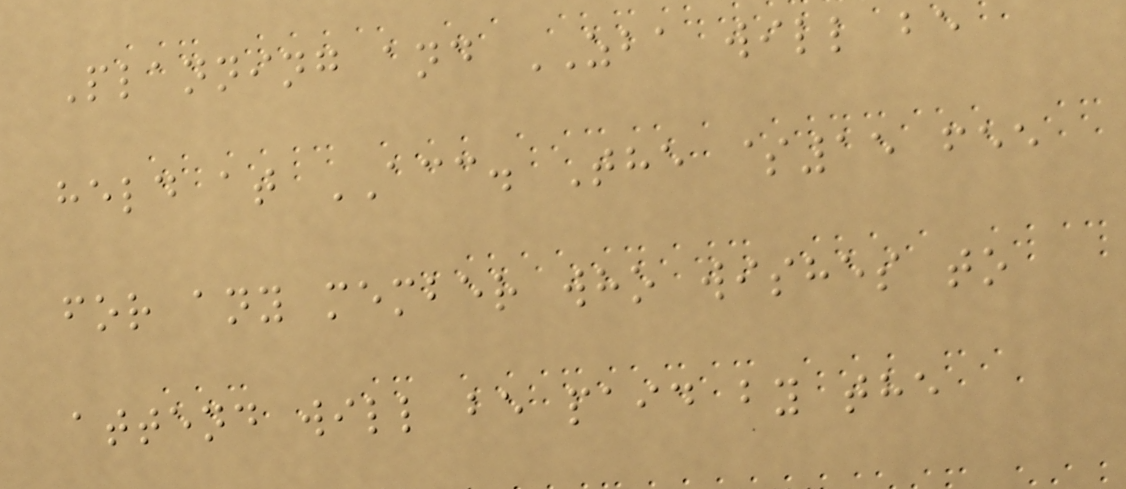Planning and ZBA will be
held at ACC. The $15 fee
for any member who wishes to
attend will be paid by the
